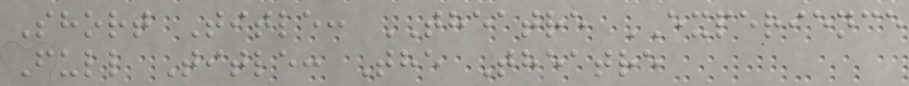Short Title: THEATRE EXPERIENCE
Full Title: The Theatre
